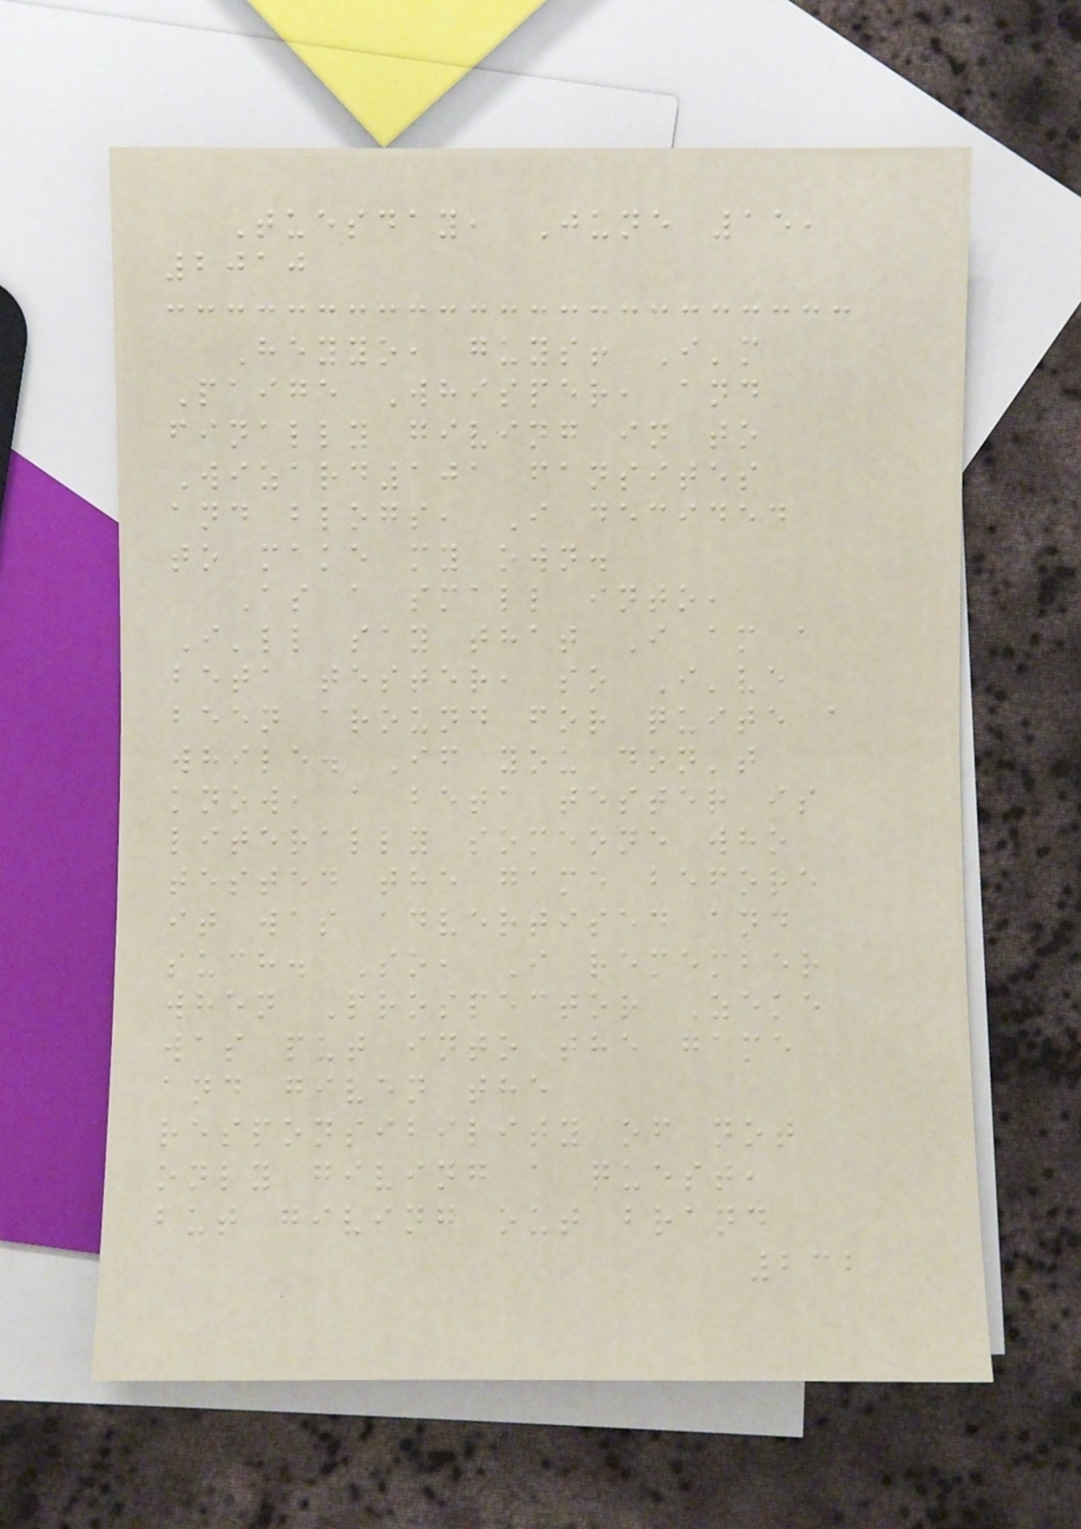Tuesday, June 15,
2010
Heyyo, guys! I'm
Paige Whisper, and
finally giving in to
Wizard101 fansites
and blogs, I decided
to make my own.
As a small into,
I'll say that I am a
beta tester, so I've
been around for quite a
while. If you don't
know, a beta tester is
literally someone who
tested the game before
it was advertised and
such. So, I remember
when Prospector Zeke
was put into the game
and given the
responsibility of not
only giving a quest,
but giving out brand
232
